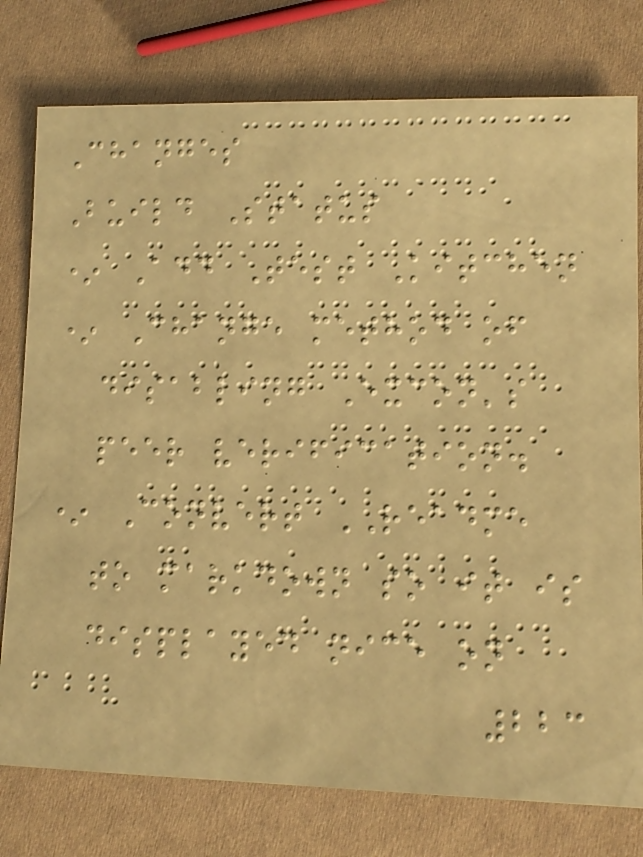Changes
Build Status
* Add Test Kitchen
* Change method of
disabling Excon's
peer verification.
* Convert README
to markdown so it is
displayed nice on
223
